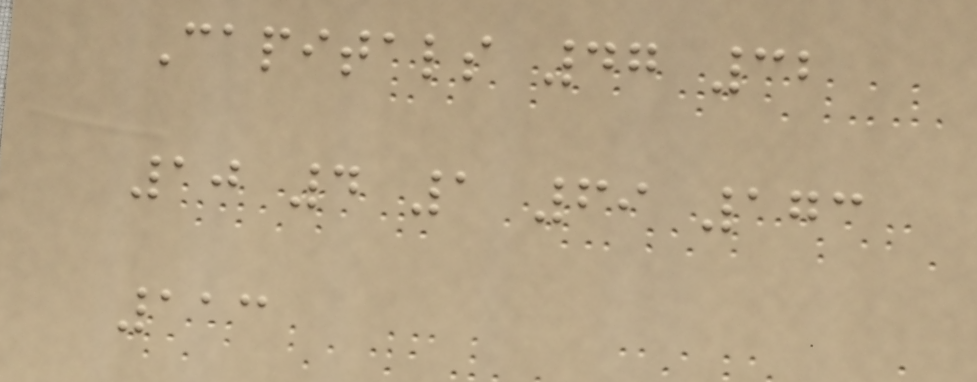Capitals 47 32
10 4 1 69 173
113
